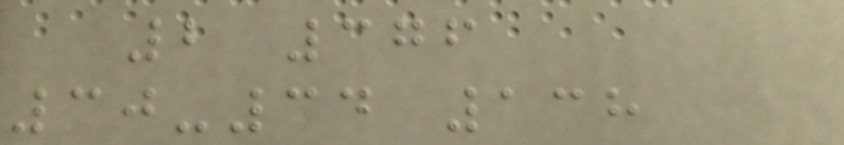2 376
30-34 138
